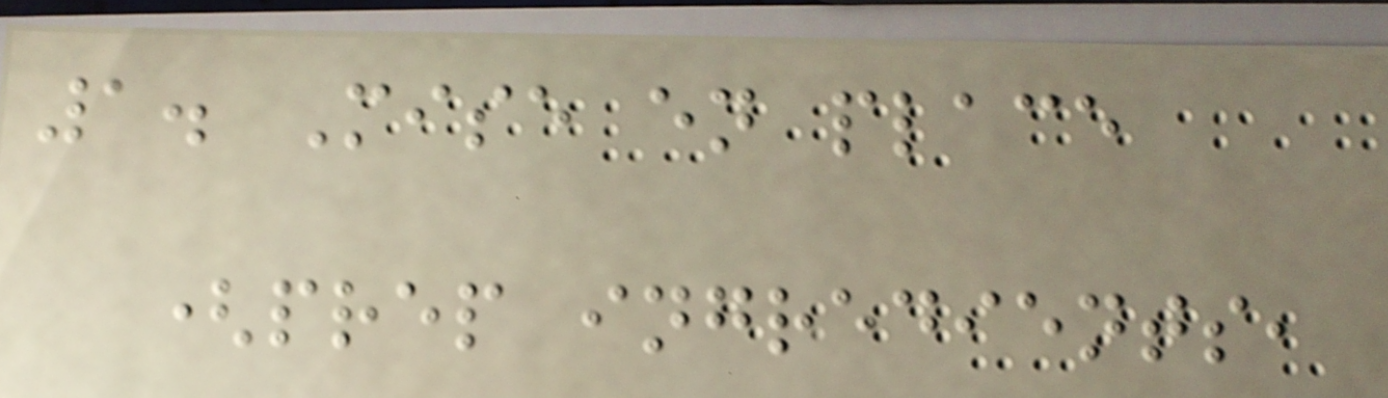1. Mise en place
(prep ingredients,
